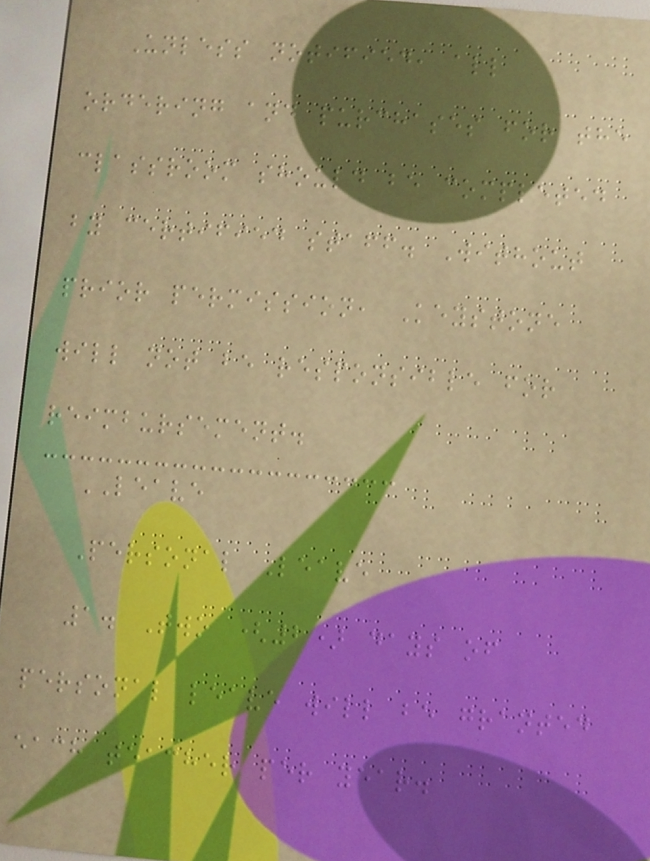Unless notified, all
ordering and purchases for the
classroom should be completed
by certified staff. Without
prior permission, Keystone
will not be responsible for
reimbursement.
LEAVE
Personal Leave
1. Two (2) days of
personal leave will be granted
each teacher per year.
